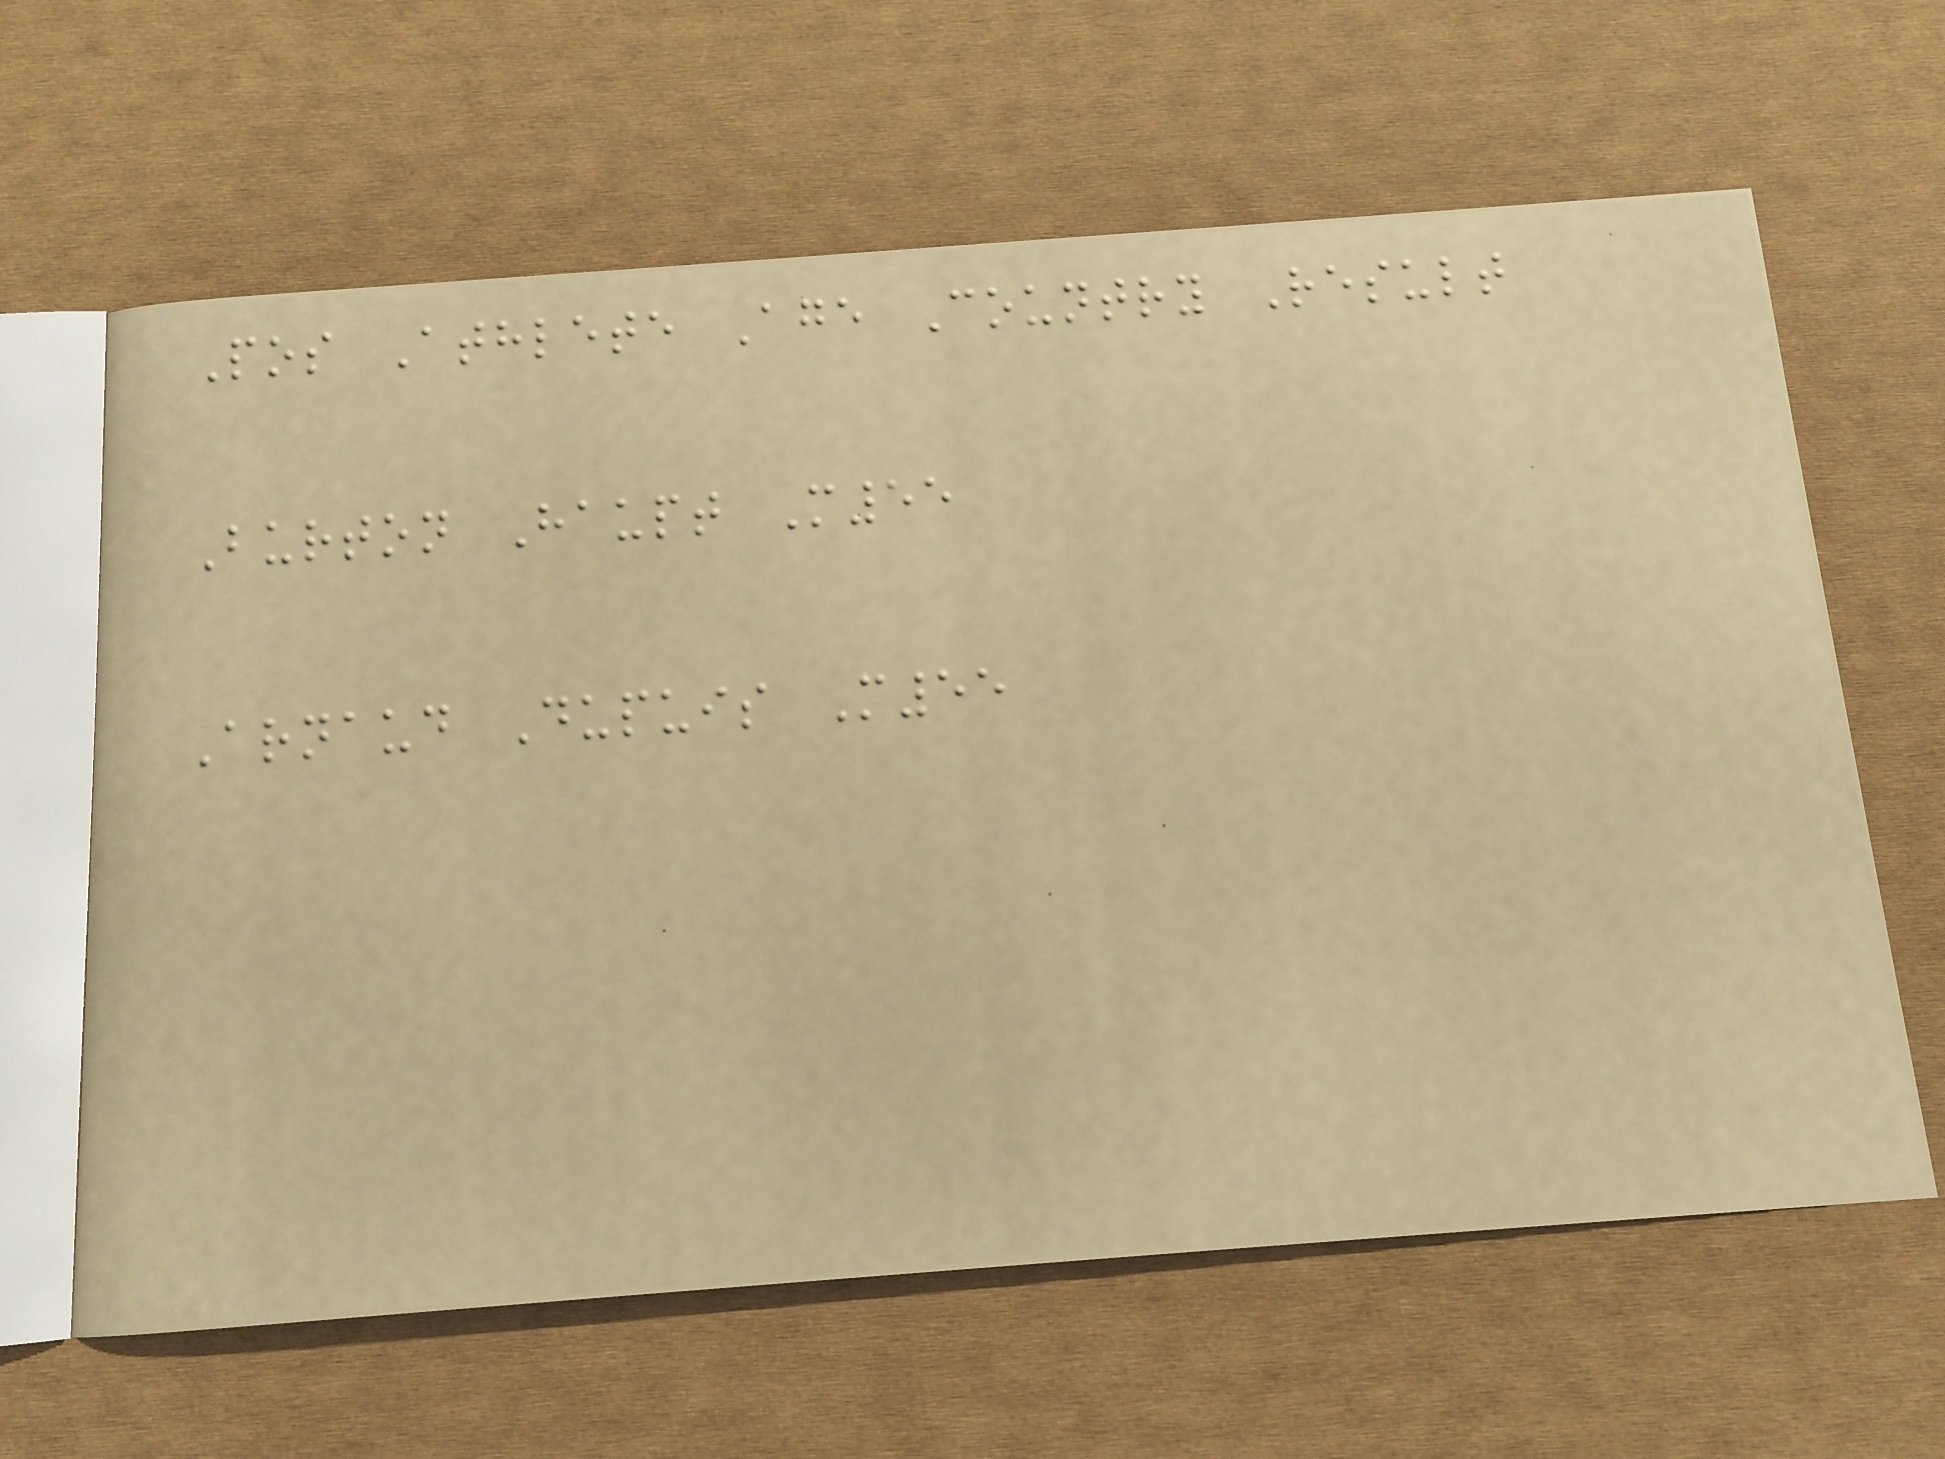Pos Athlete Age Country Result
Burton Haupt M55
Arnaud Dupuis M55
